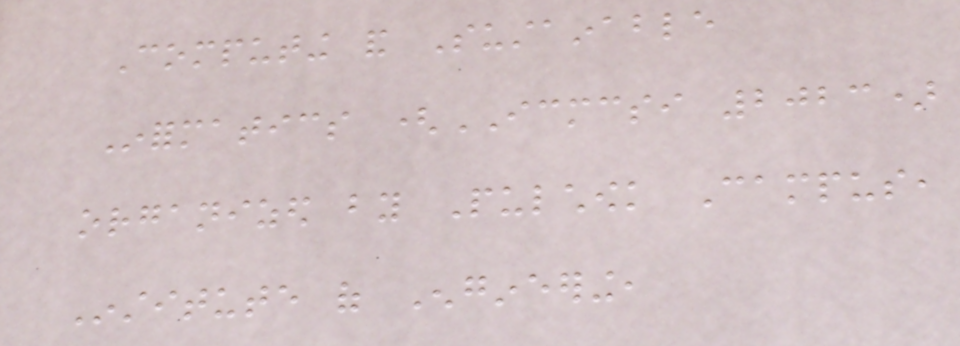Computing and Sustainable
Informatics (ICMCSI 2023)
organized by Pulchowk Campus,
Institute of Engineering,
